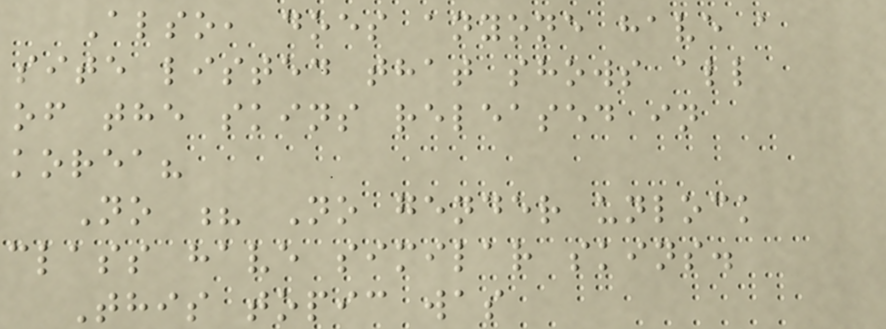Also, does anyone have a
site listed that shows all
of the skins released in
korea?
No ? No gender unlock
class have similar skins.
This topic was
